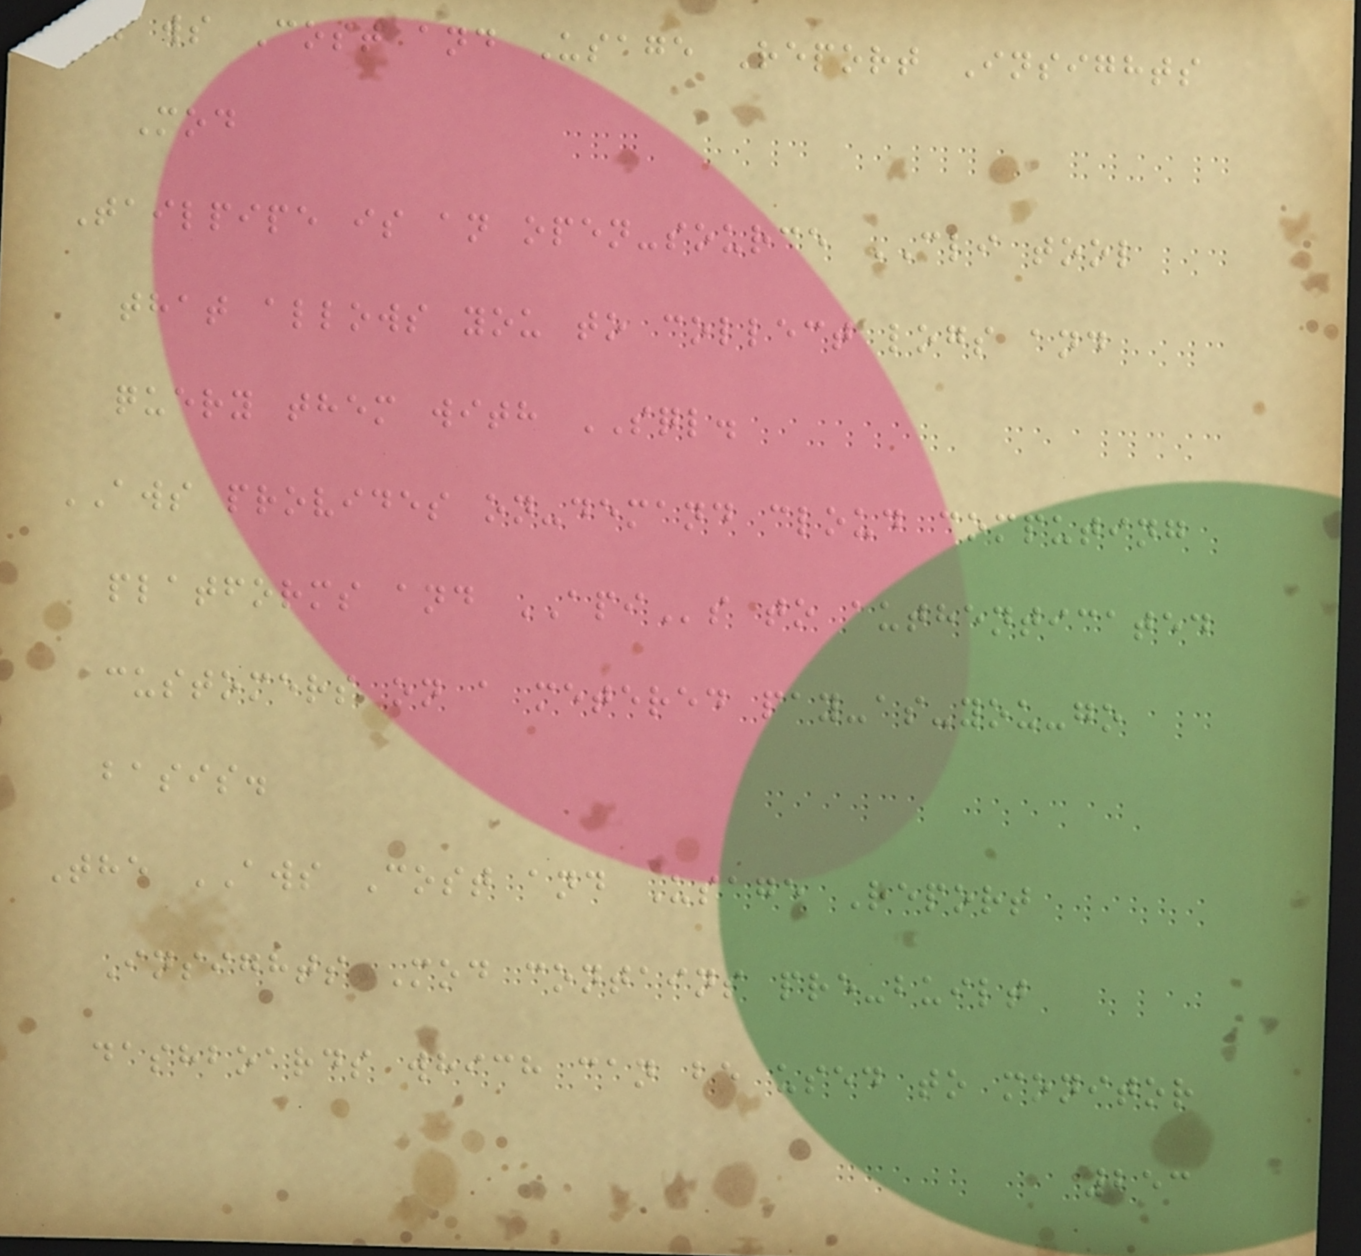AWS Cost and Usage Report Insights
Mod
Tailpipe is an open-source CLI tool
that allows you to collect logs and
query them with SQL.
AWS provides on-demand cloud computing
platforms and APIs to authenticated
customers on a metered pay-as-you-go
basis.
The AWS Cost and Usage Report
Insights Mod contains pre-built
dashboards which can be used to monitor
253
